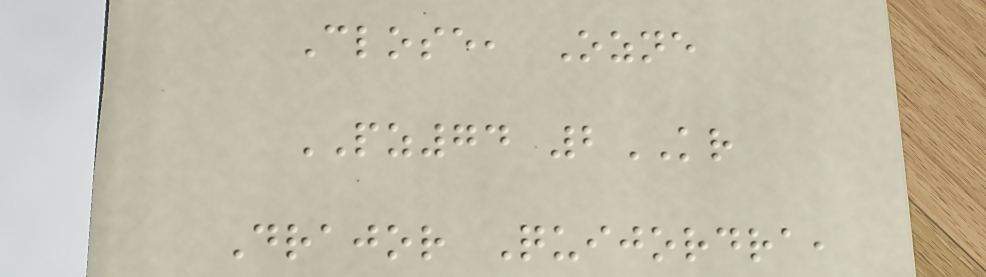Close, Ozne
PZ74 2KR
Drajor Quijordra,
